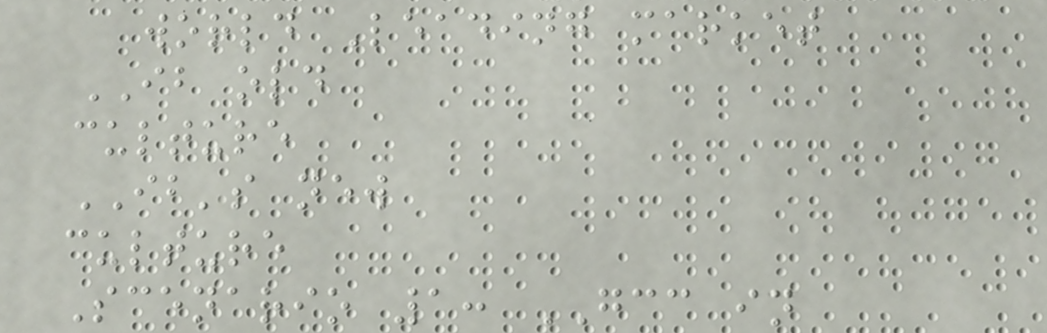world Leading market
IB old
culture
IB's new
culture
Scenario 1: GCC in
